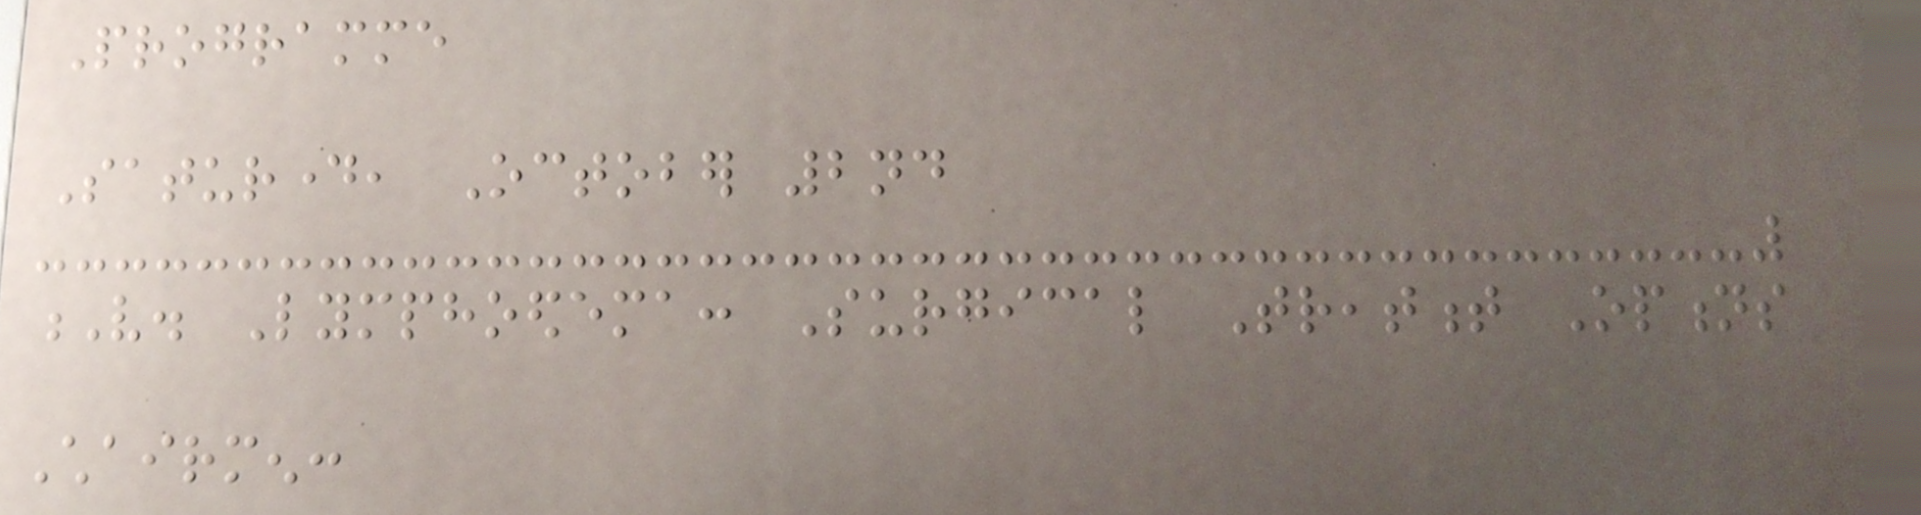Programme
Saturday, October 2nd
V. Lymphoedema: Surgical Treatment Options
Chairmen:
